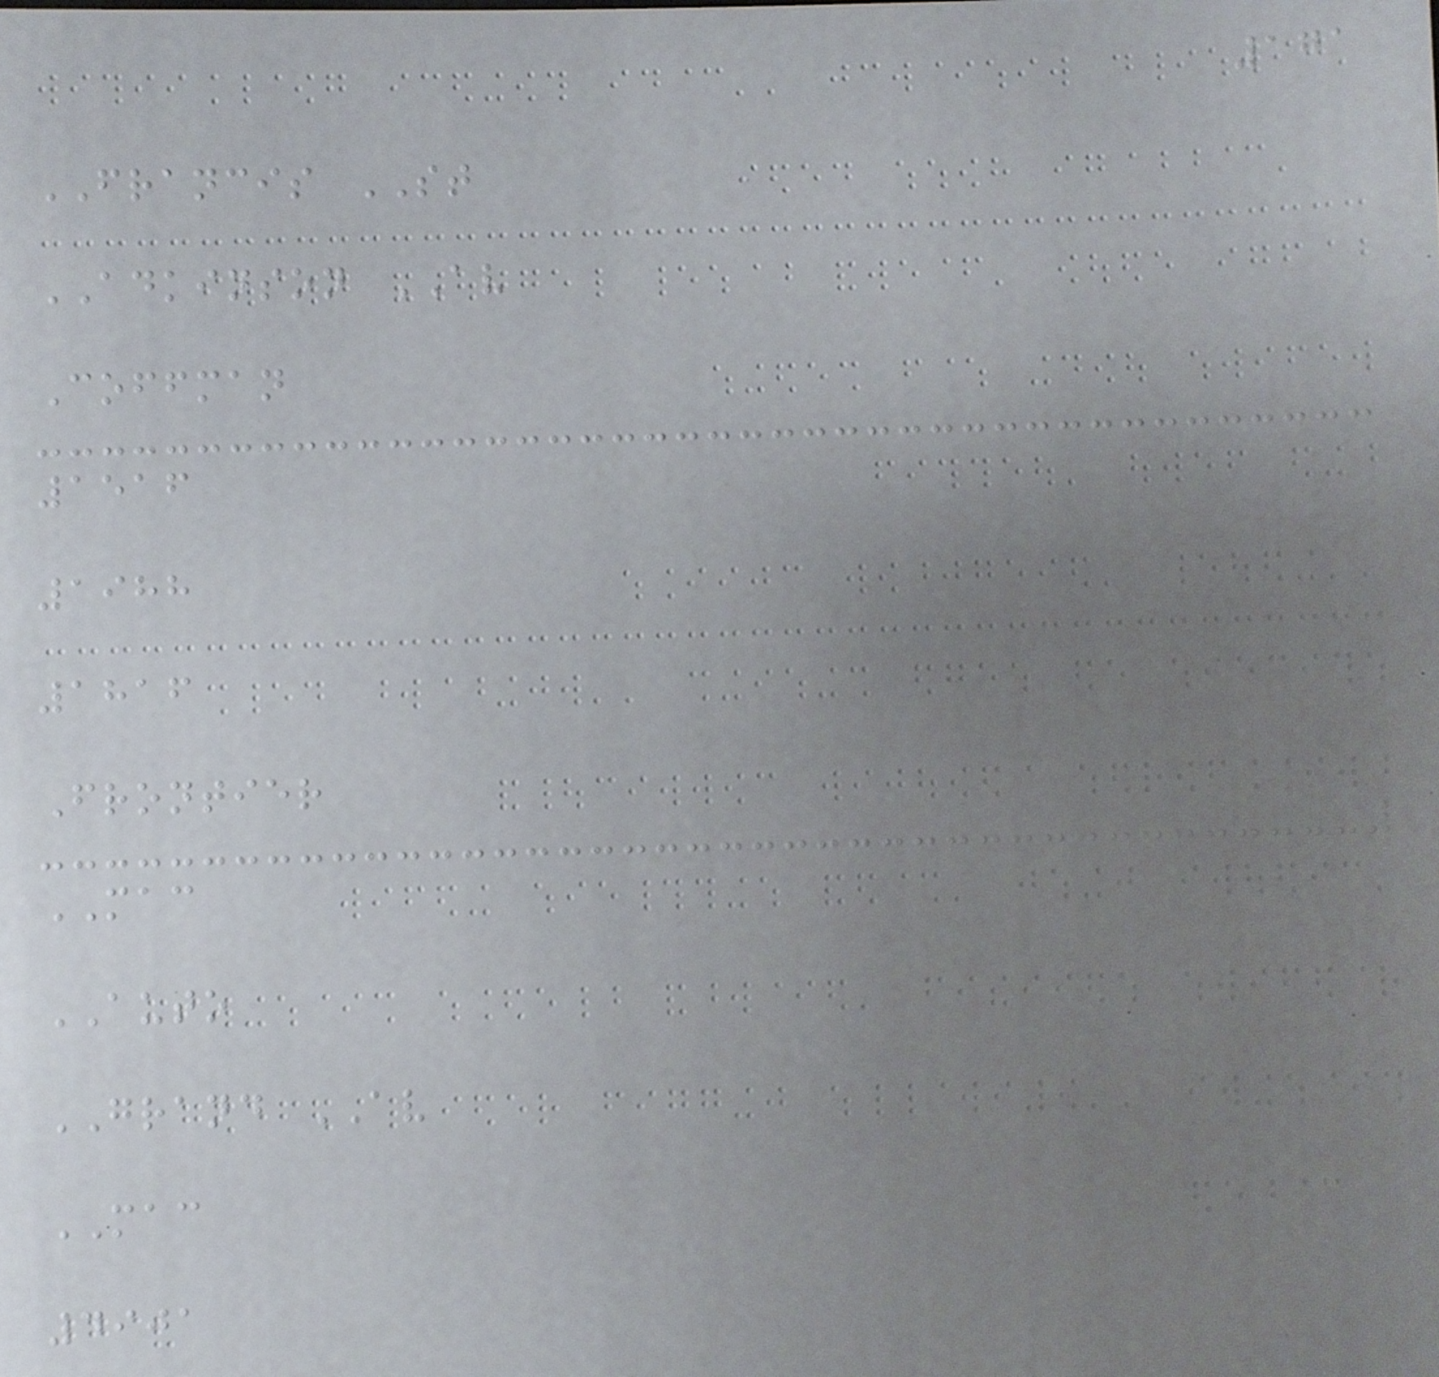171
FRANCIS ST
ADKINSON AV
Coffman
1516
1988
1816
Frontier
MAC
AUTO
GRAND AV
MAC
4901
